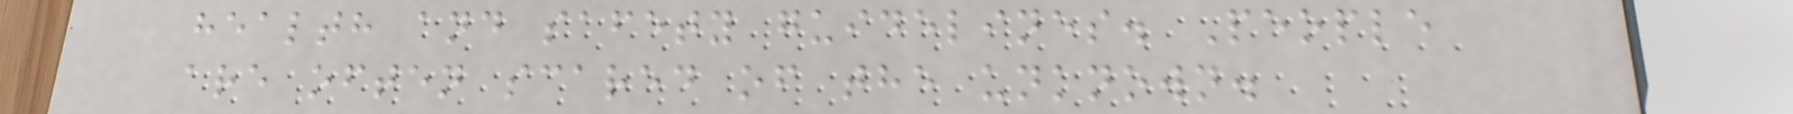health and safety guidelines. People
are often scared of the unknown.
